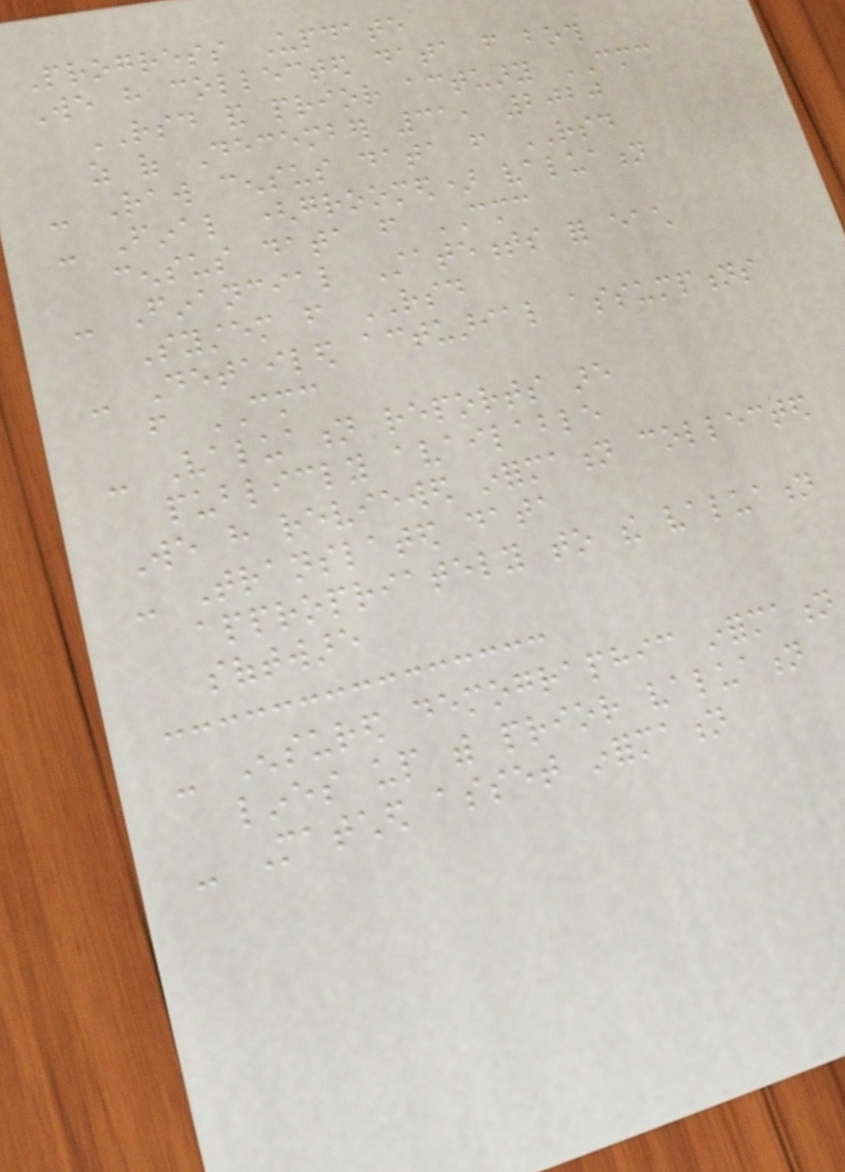Progress Update
We have collected data from both
RSD and prior actuary CMC
as of December 31, 2020
- Raw census data from RSD
- Final (groomed) valuation
census data from CMC
- Financial Statements for each
System from RSD
- Detailed actuarial assumptions
from CMC
- Valuation reports are
publicly available
We have reviewed information collected
- Translated data
appropriately to the valuation
software
- Ensured demographic information
lines up with prior valuation
- Matched asset information
